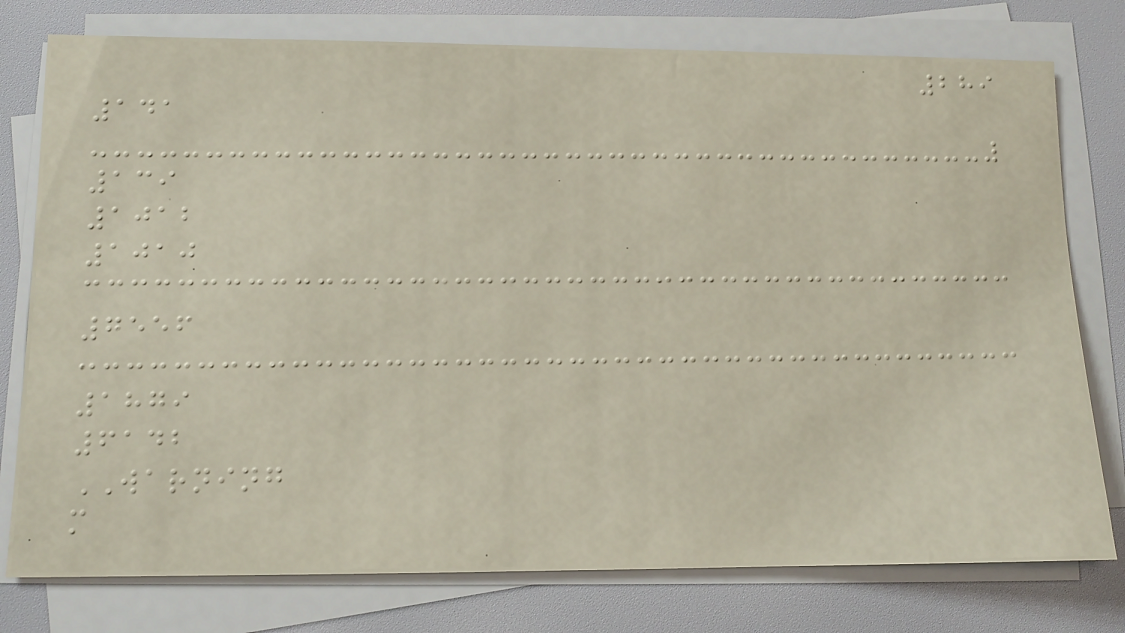289
141
139
1012
1010
7556
1879
6142
WARNING
m
